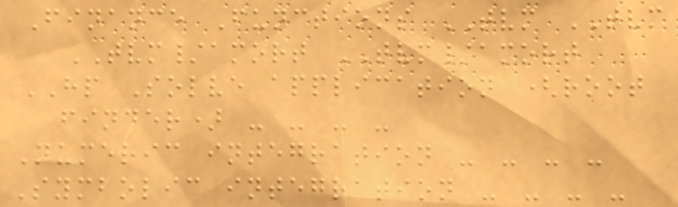Finance Functions TVM TVM
TVM/amort TVM/amort
HP Solve application (root
finder) - - - -
Numeric integration - - - -
Symbolic integration - - - -
